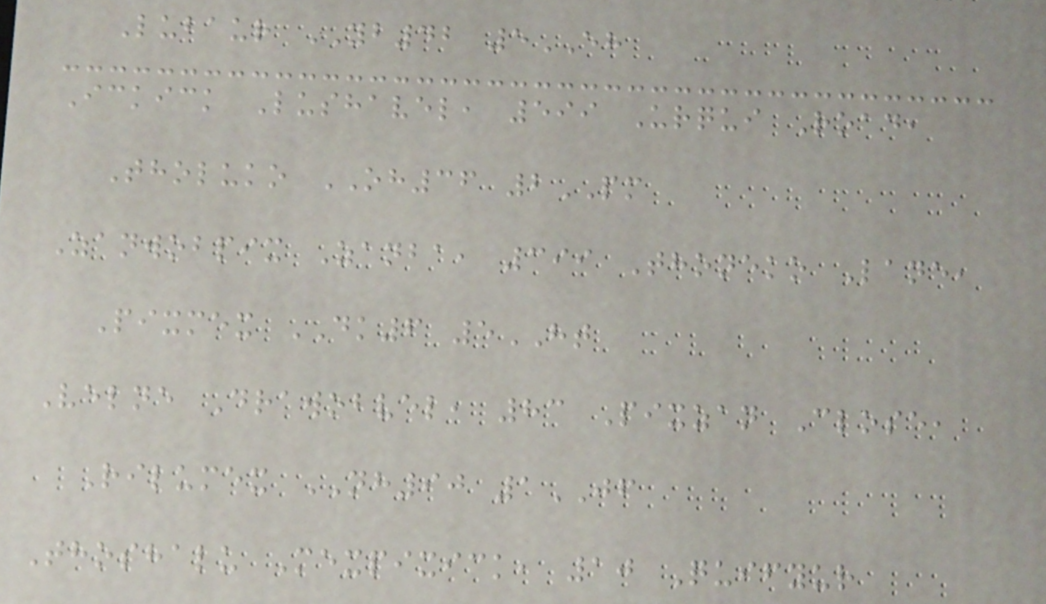Lubaur YB42 5EH
Ickick Lushavel, 599 Urqui Road,
Tholuko OH36 2PM
Zanwobpix Zanba, 399 Thoneko Lane,
Pixmex DK6 5HT
Velne Drawobvel, 83 Pixzan Close,
Rilumex NH90 1JF
Thoshalu Mexpixick, 10 Quifyur
